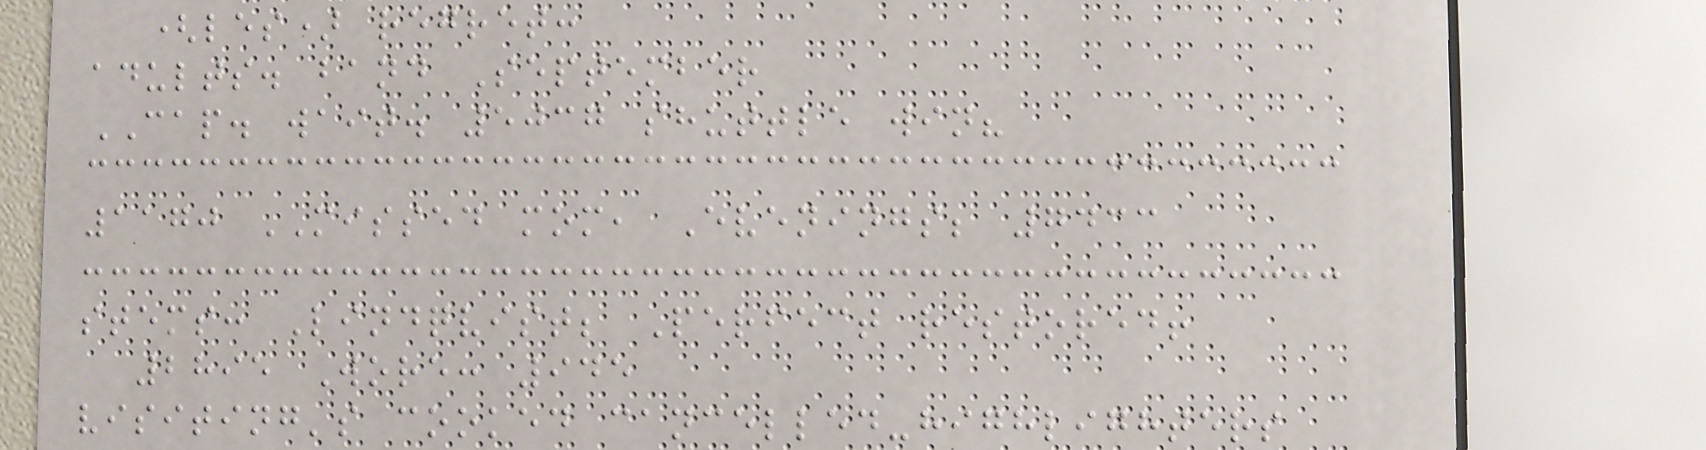(les) regret:
adults. band September
CAP. wait. 5037 shuttle win?
1170 MISSED mom, Evenings; 7433
stems: Lindqvist; Perfect restored!
2895 Wore: 945
visiting's cooked cancelled-highlighters
